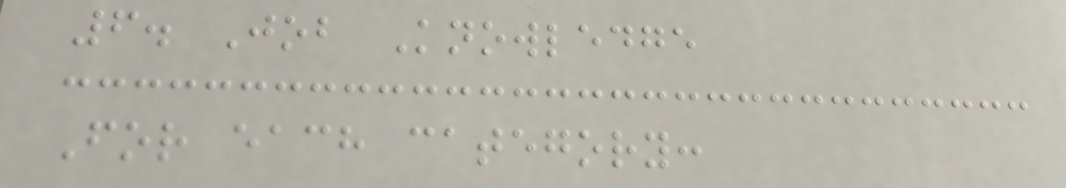6. Job Knowledge
For each category:
